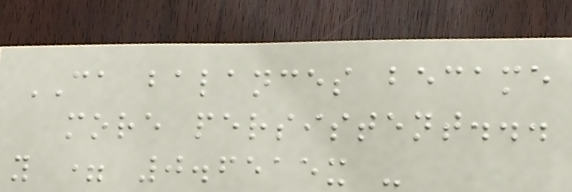CA balances became
more persistent...
y = 0.6515x -
